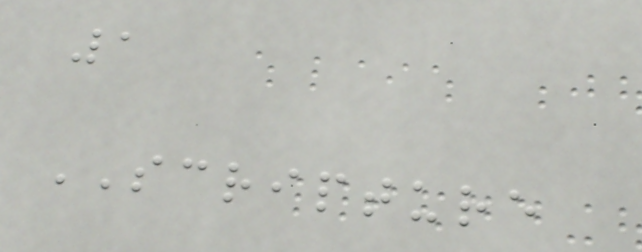1
SCRIPTURE
